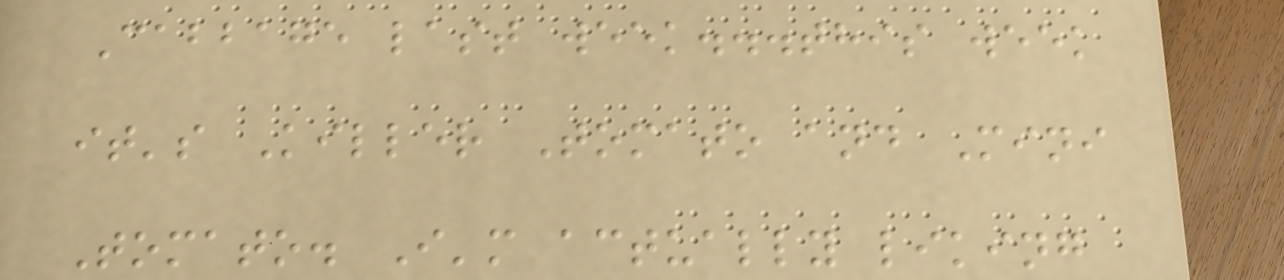Cabbage last week...this week
it's Killer Tomato and Mini
Tomato. I'm actually liking
